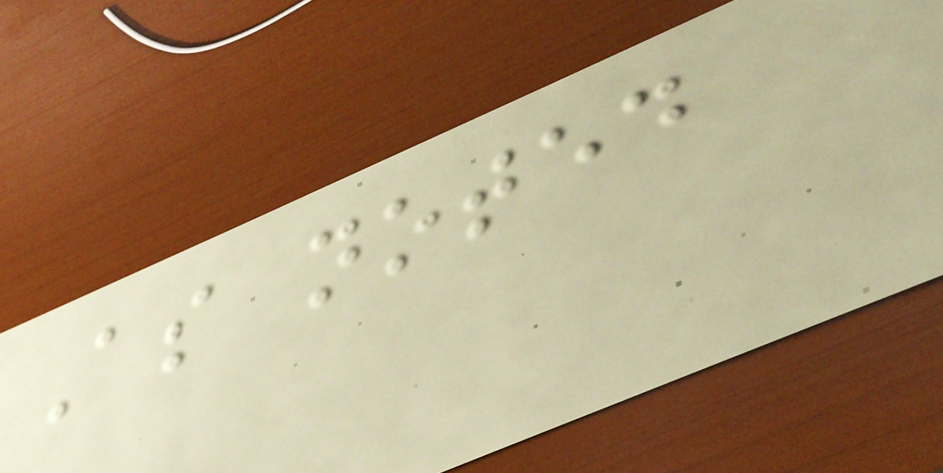As noted
